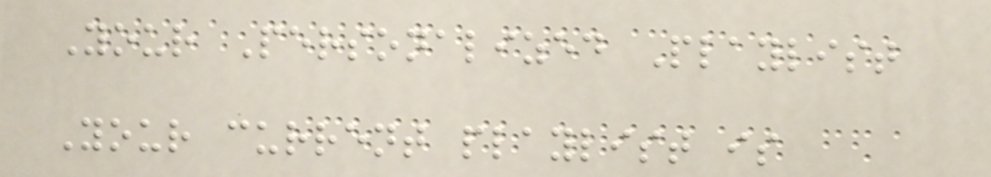Your Personalized Playlist
Your current playlist is
